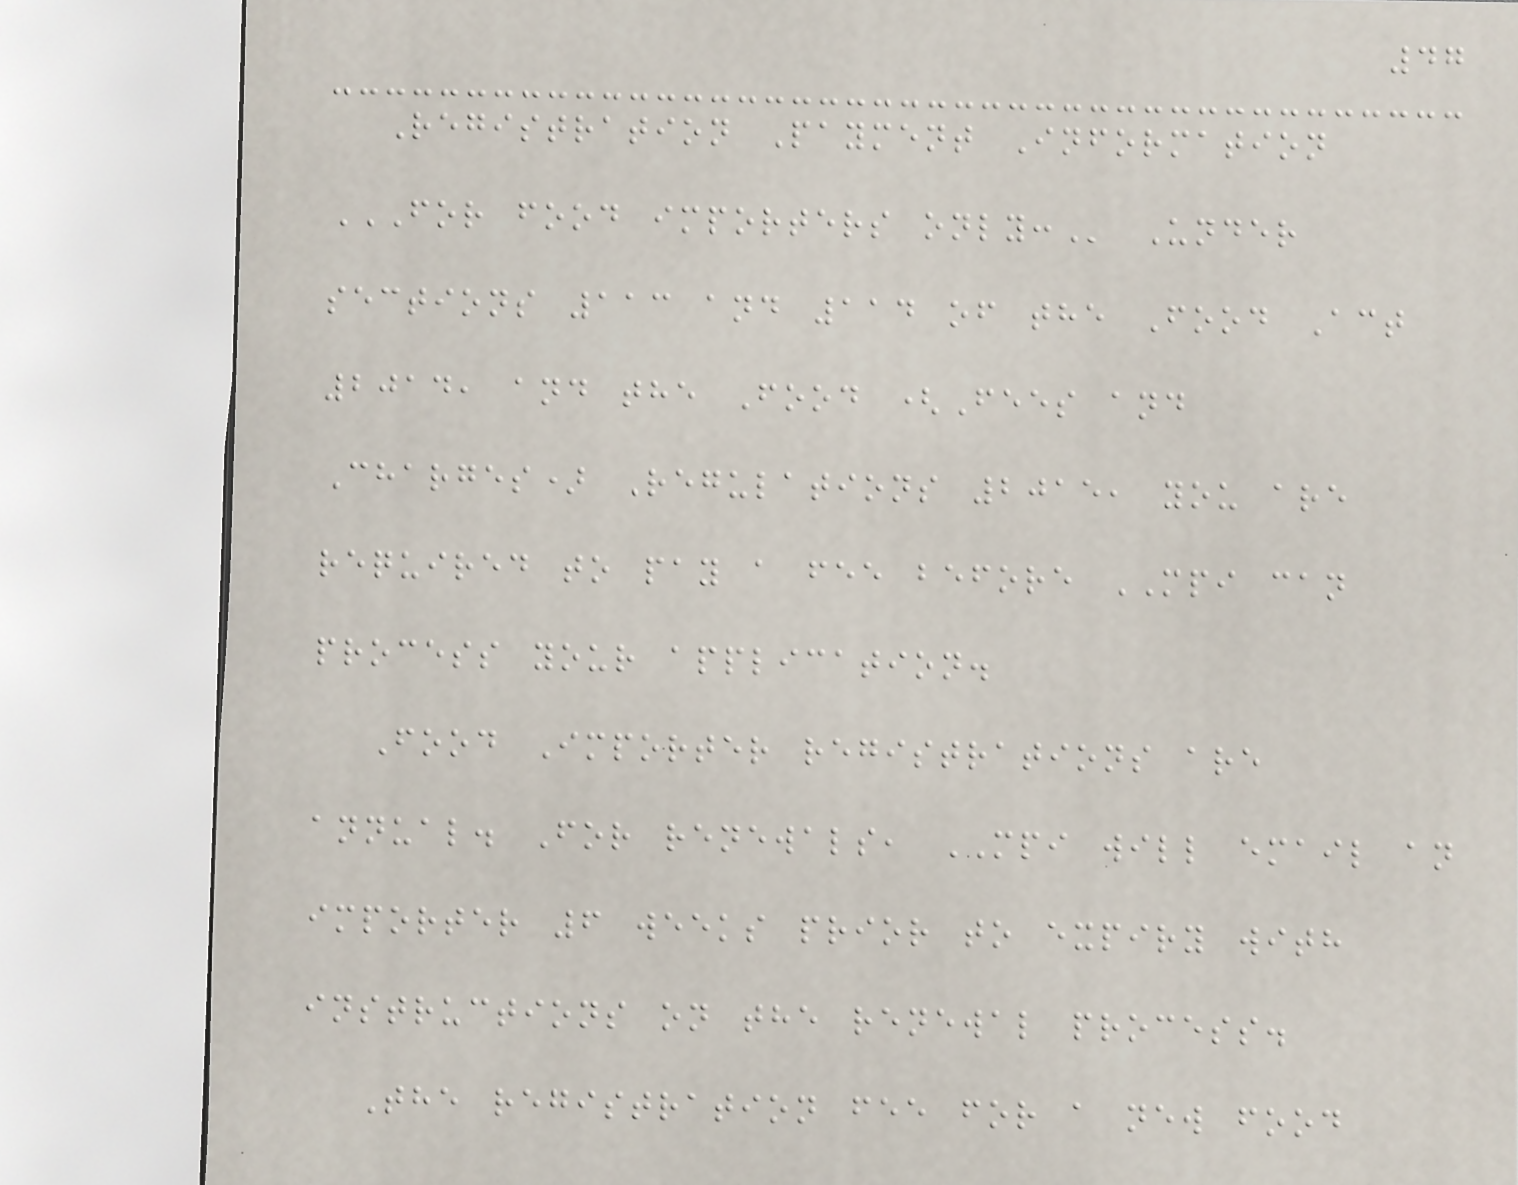47
Registration Payment Information
FOR FOOD IMPORTERS ONLY: Under
sections 113 and 114 of the Food Act
2014, and the Food (Fees and
Charges) Regulations 2015, you are
required to pay a fee before MPI can
process your application.
Food Importer registrations are
annual. For renewals, MPI will email an
importer 6 weeks prior to expiry with
instructions on the renewal process.
The registration fee for a new food
